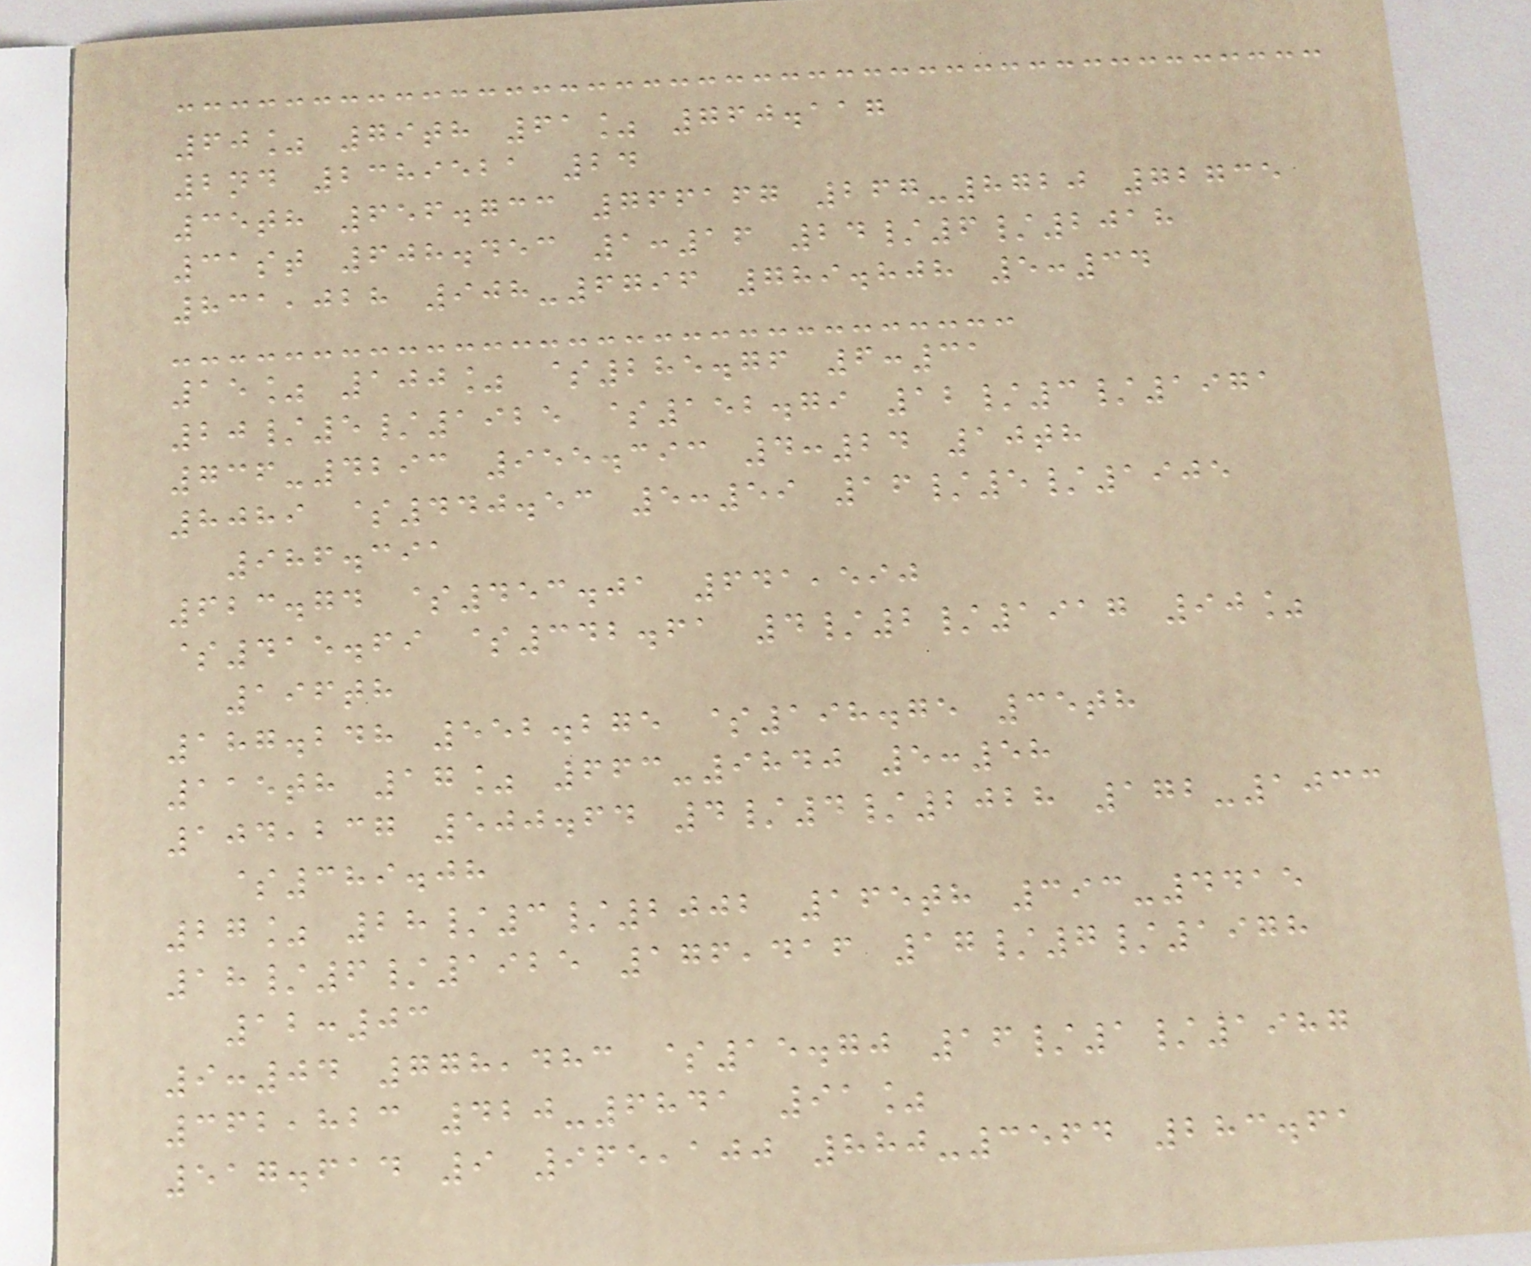60% 79th 61% 760.117
2nd 2389521 24
35th 656.733 766167 267-8720 72735
31st 608.453 1:16 24/6/2018
831,028 908-6796 789.808 5:34
15% 100% $285.76 6:31
20/5/1925 $152.79 12/3/1971
736-4293 955.393 4:24 10th
8089 $440.53 5:59 16/5/1905
986.391
623.74 $453.01 641,590
$415.69 $342.61 4/2/1917 90%
196th
187.248 552.275 $198.75 35th
115th 17% 663-9840 5:58
104,237 500.64 4/4/2028 172-1033
$389.08
27% 28/3/2002 165th 393-4415
18/6/1925 176,416 17/7/1978
12:03
9:04 778,483 $15.70 16/1/1987
362,823 420-6841 91%
517.614 9 965,100 880-3564 283.61
